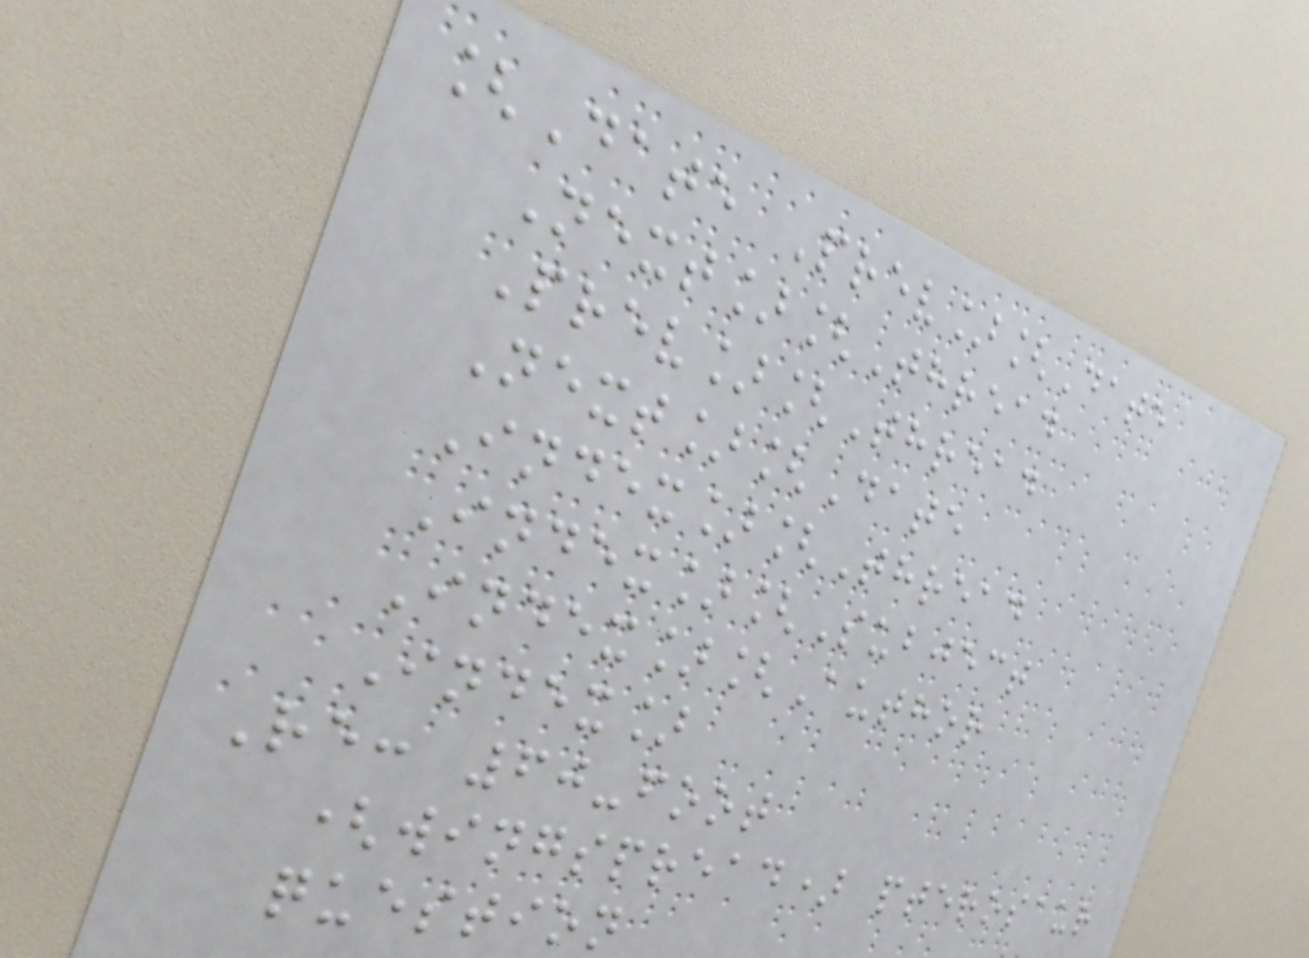[Date Prev][Date
Next][Thread
Prev][Thread
Next][Date
Index][Thread
Index][Subject
Index][Author
Index]
Re: 60-foot
(wingspread) pterosaur
question
